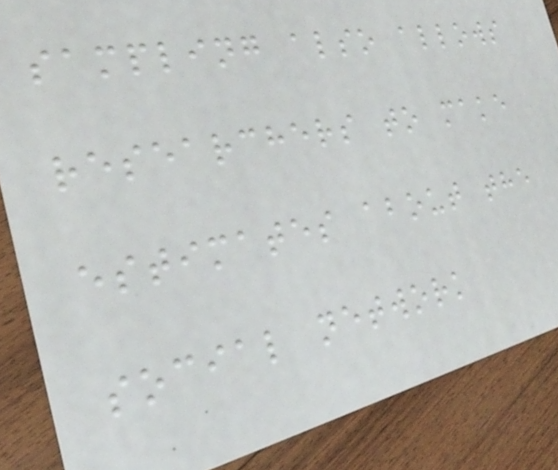sampling also allows
researchers to make
estimates about the
social network
